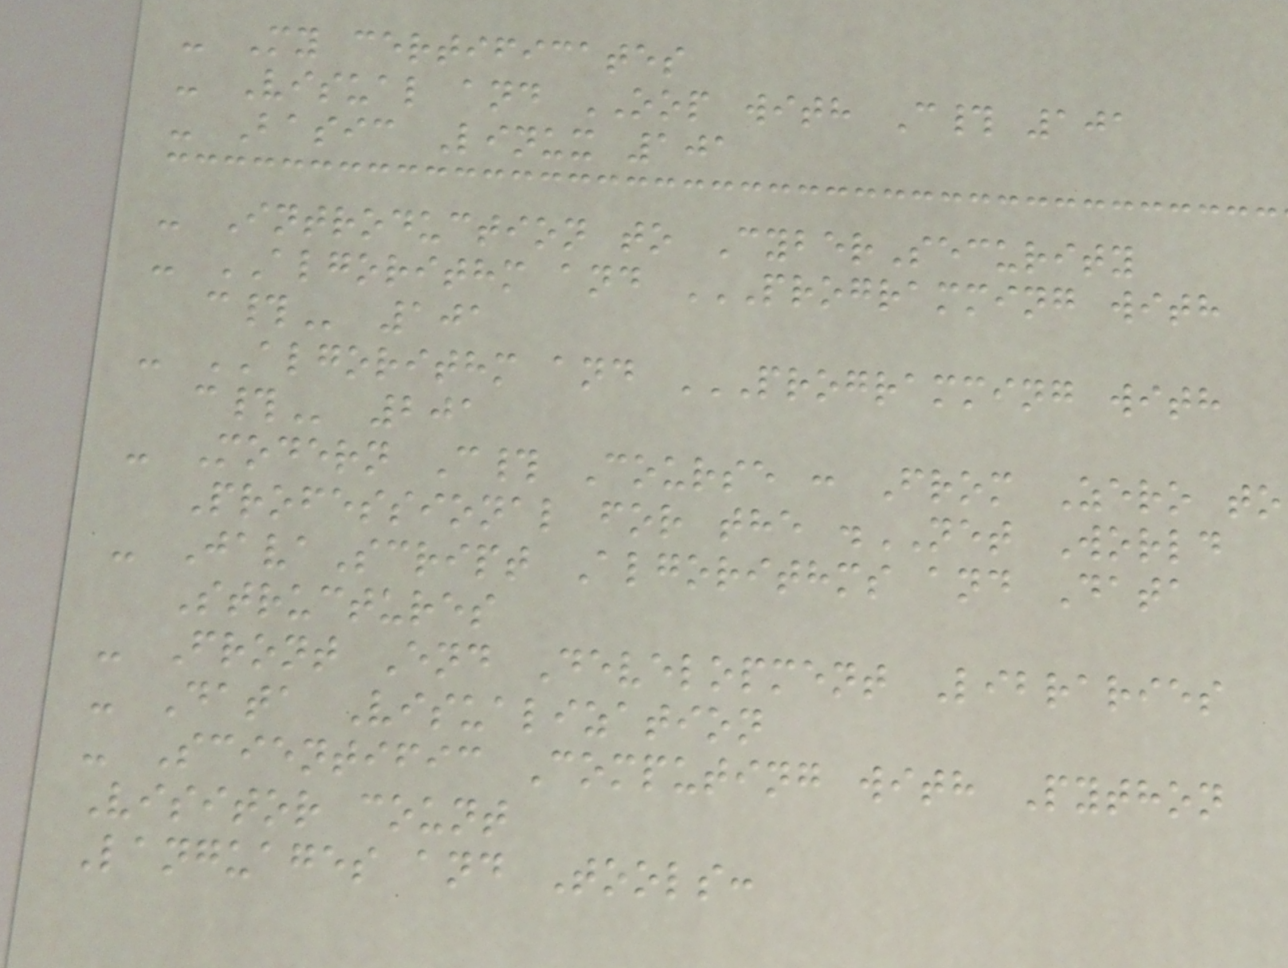- My certificates
- Visual and OOP with C# 101
- Basic Linux 101
- Introduction to CyberSecurity
- ALGORITHM and PROGRAMMING WITH
C# 101
- ALGORITHM and PROGRAMMING WITH
C# 201
- Modern C# Course : From Zero to
Professional for the .NET World
- JavaScript Algorithms and Data
Structures
- Front End Development Libraries
- Data Visualization
- Scientific Computing with Python
Visitor count
Languages and Tools:
